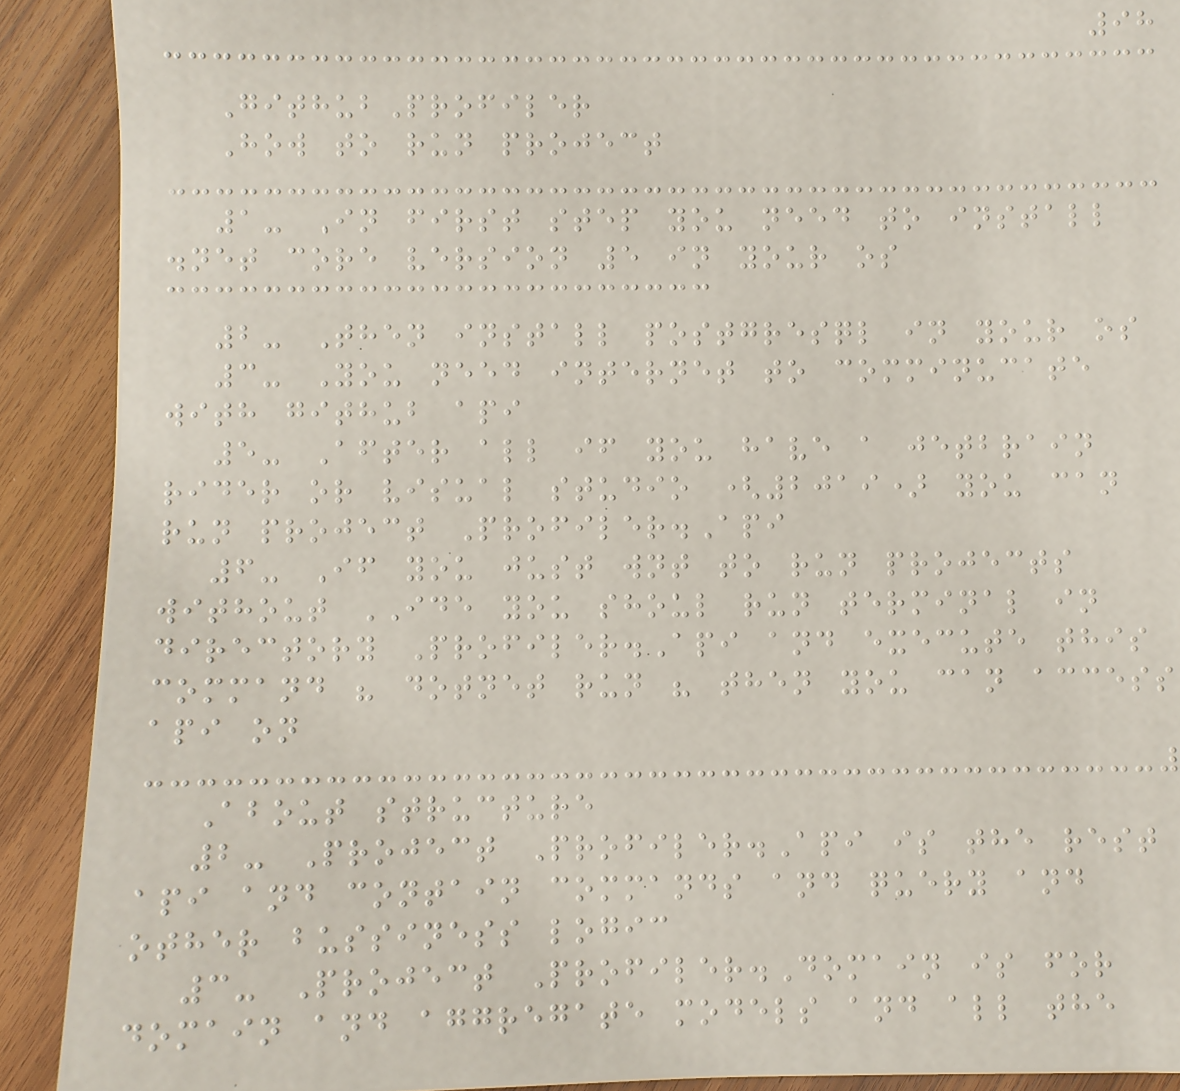98
GithubProfiler
How to run project
1- In first step you need to install
.net core version 5 in your os
2- Then install postgresql in your os
3- You need internet to comminucate
with github api
5- After all if you have a jetbrain
rider or visual studio (2019) you can
run project Profiler.Api
6- If you just wnt to run projects
without IDE you shoul run terminal in
directory Profiler.Api and execute this
command " dotnet run " then you can access
api on
About structure
2- Project Profiler.Api is the rest
api and contain commands and query and
other bussiness logic
3- Project Profiler.Domain is for
domain and aggregate models and all the
